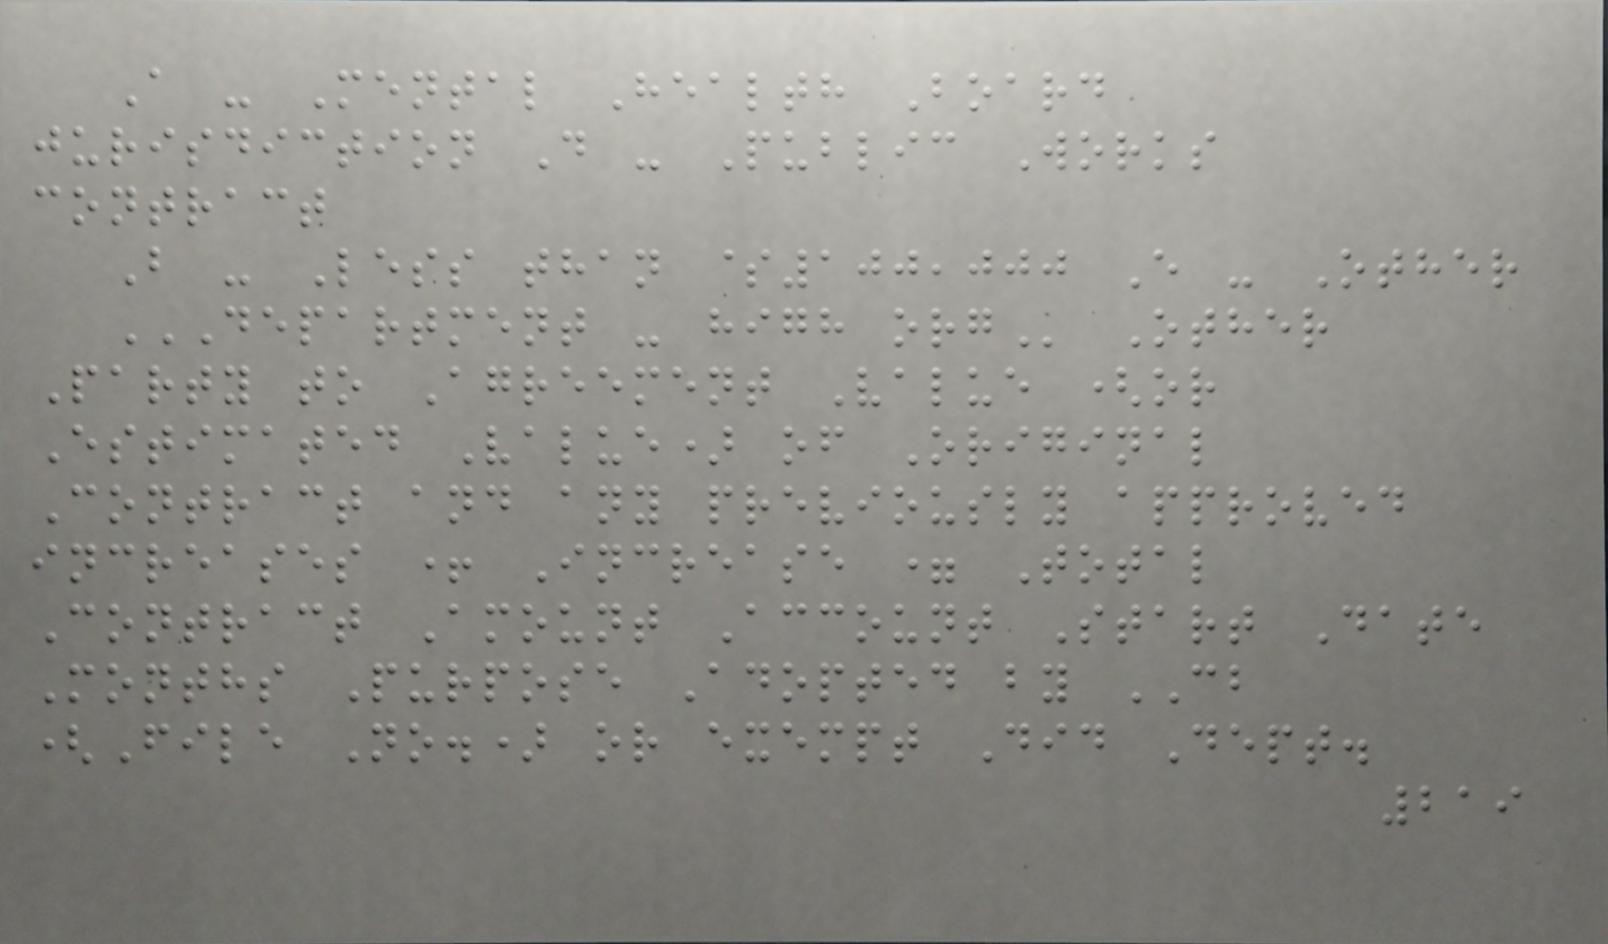A - Mental Health Board
jurisdiction D - Public Works
contract
B - Less than $100,000 E - Other
DEPARTMENT - HIGH ORG Other
Party to Agreement Value (or
Estimated Value) of Original
Contract and any previously approved
increases + Increase = Total
Contract Amount Account Start Date
Months Purpose Adopted by CB
(File No.) or exempt Did Dept.
219
